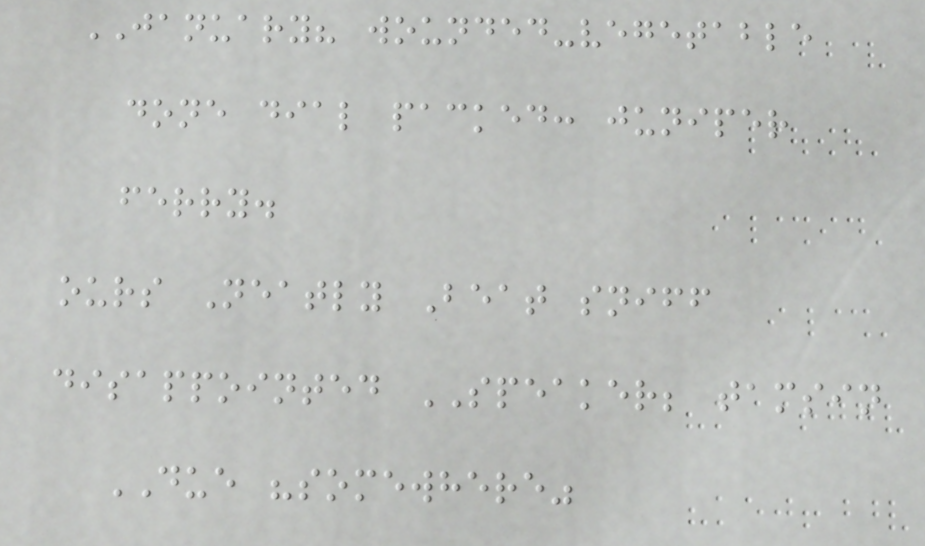JANUARY? wounded-vegetable
done dial packed: juniper
ferry.
ours Neatly Beat sniff
disappointed SPEAKER; tamsin
DUE "somewhere"
